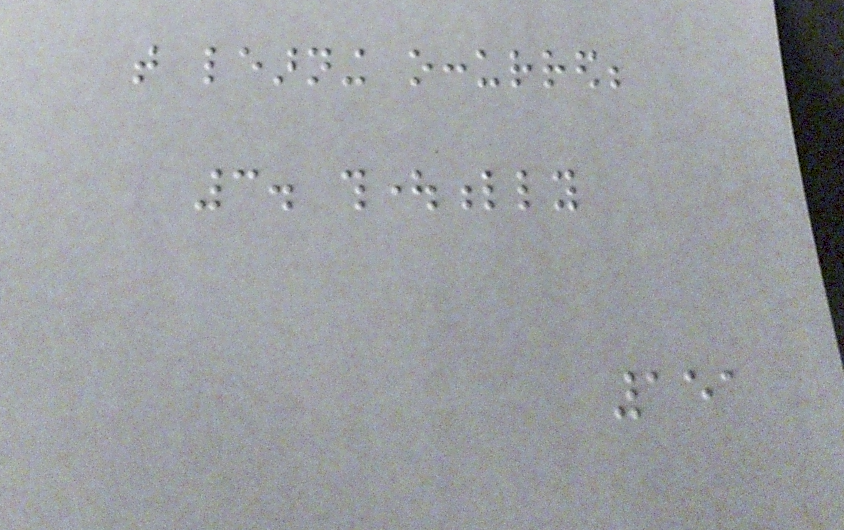that learning occurred;
3. thoughtfully
151
